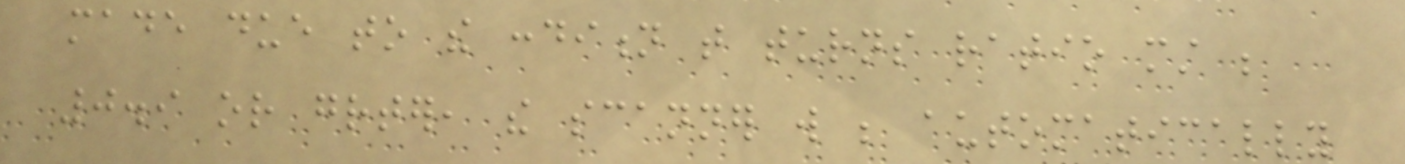made due to the condition that turns ratio must be
0.9 or greater, the scanner will be automatically
